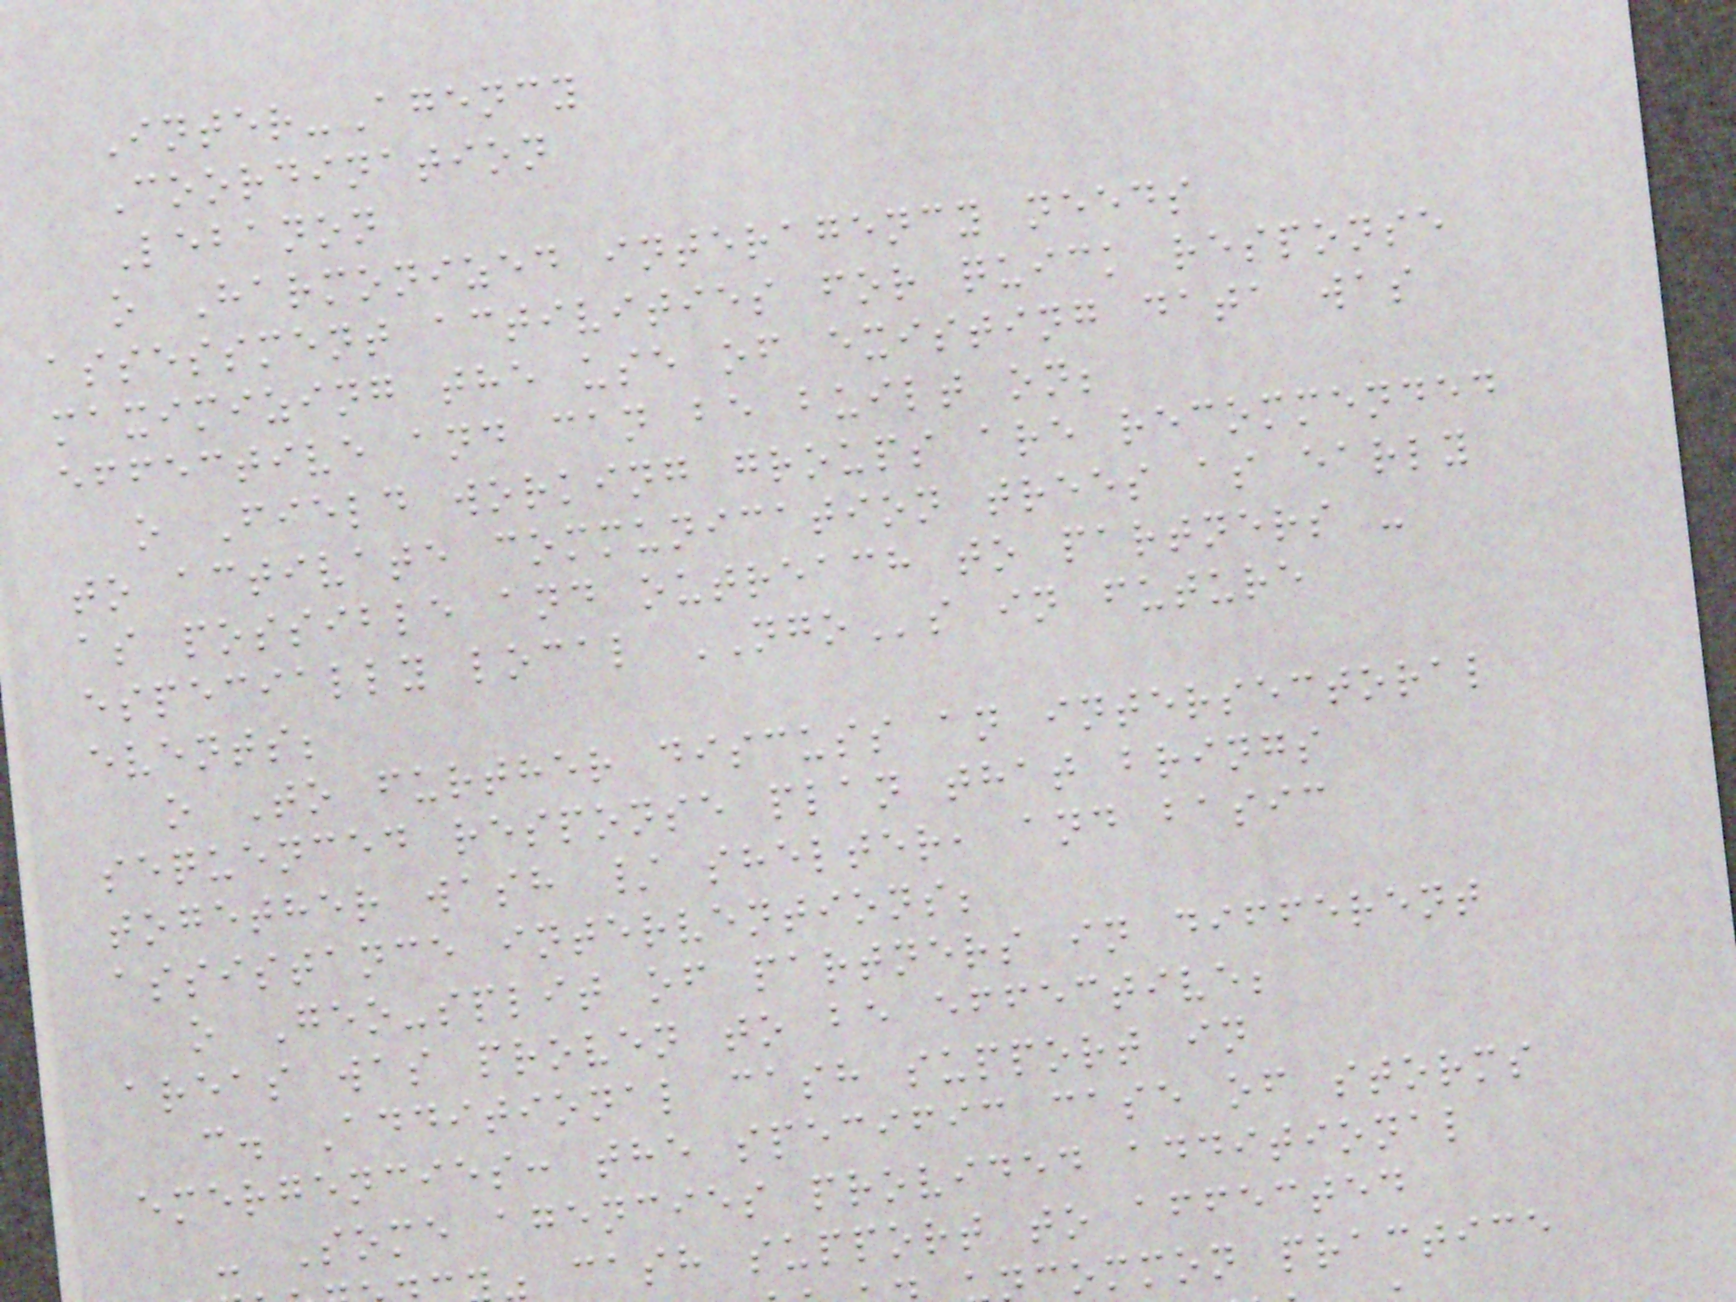Inter-Agency
Coordination
Lebanon
o Harmonized interagency needs
assessment activities for quick response
maximizing the use of existing data was
effective and can be built on;
o Field working groups are recommended
to activate communication trees as early
as possible and outreach to partners -
especially local NGOs in future
events;
o To further discuss an intersectoral
sequenced response plan that brings
together wash / shelter, and basic
assistance interventions;
o Geo-split of partners in different
areas was proven to be effective;
c. Additional cash support in
emergencies: the specific case of storms
- Some agencies provided additional
cash support to affected
common practice
